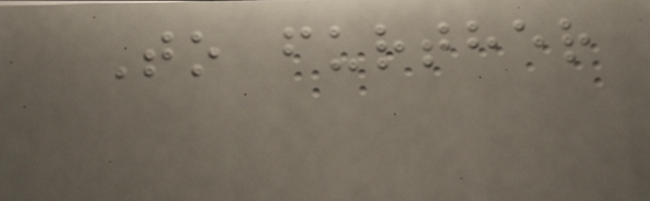To further
